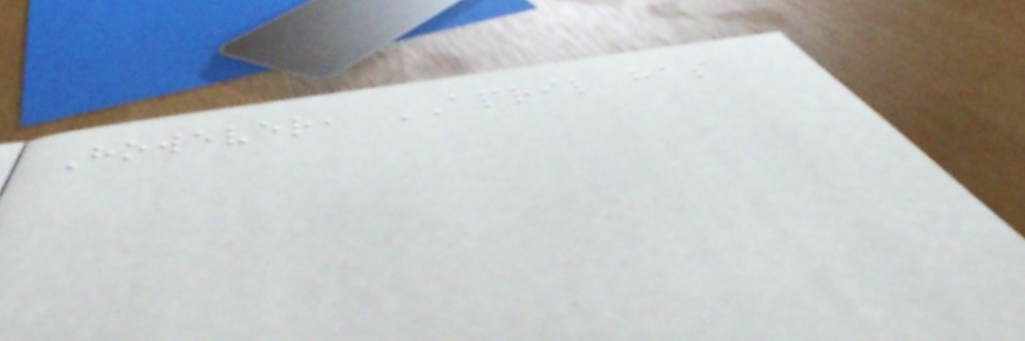However, APRIL has
